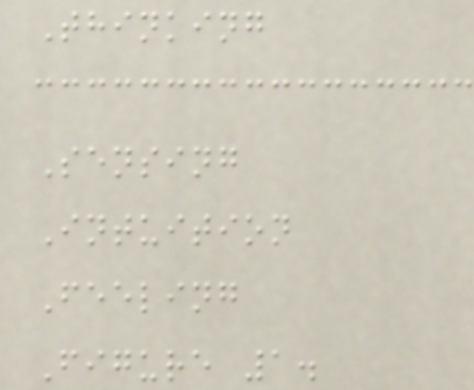Thinking
Sensing
Intuition
Feeling
Figure 1.
